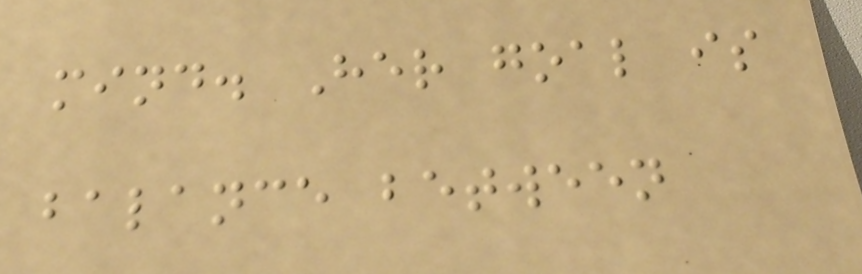mind. Her goal is
balance between
